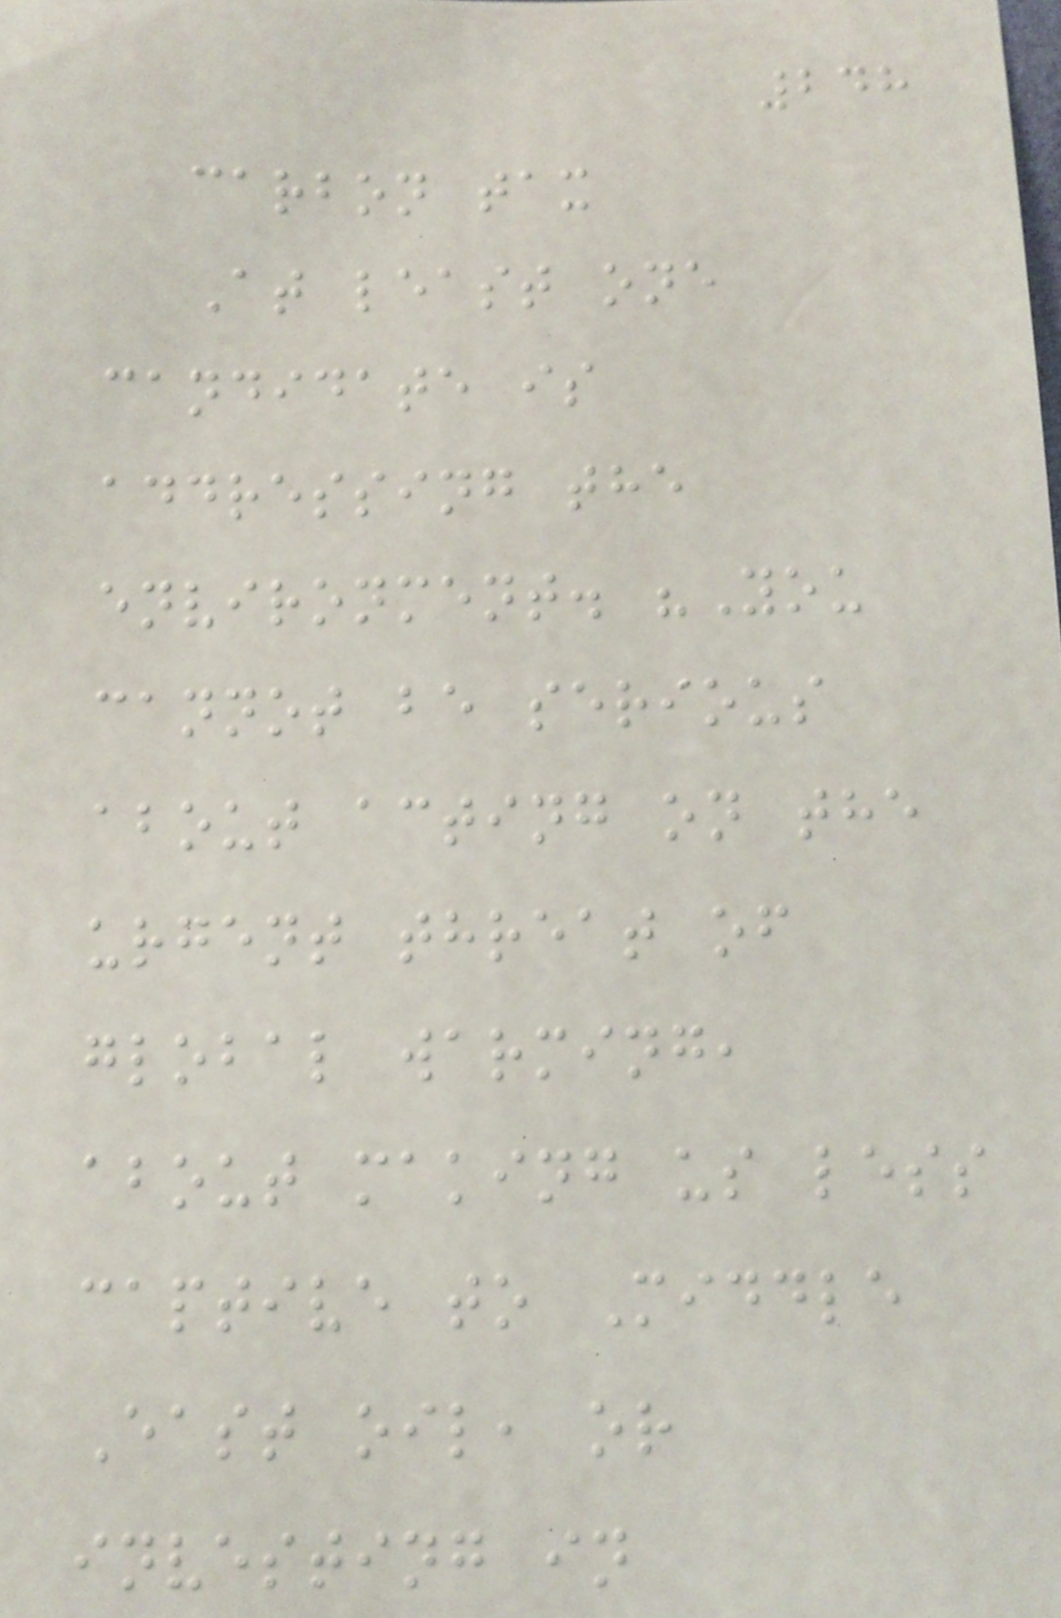248
carbon tax
At least one
candidate is
addressing the
environment. "You
cannot be serious
about acting on the
urgent threat of
global warming,
about making us less
captive to Middle
East oil, or
investing in
